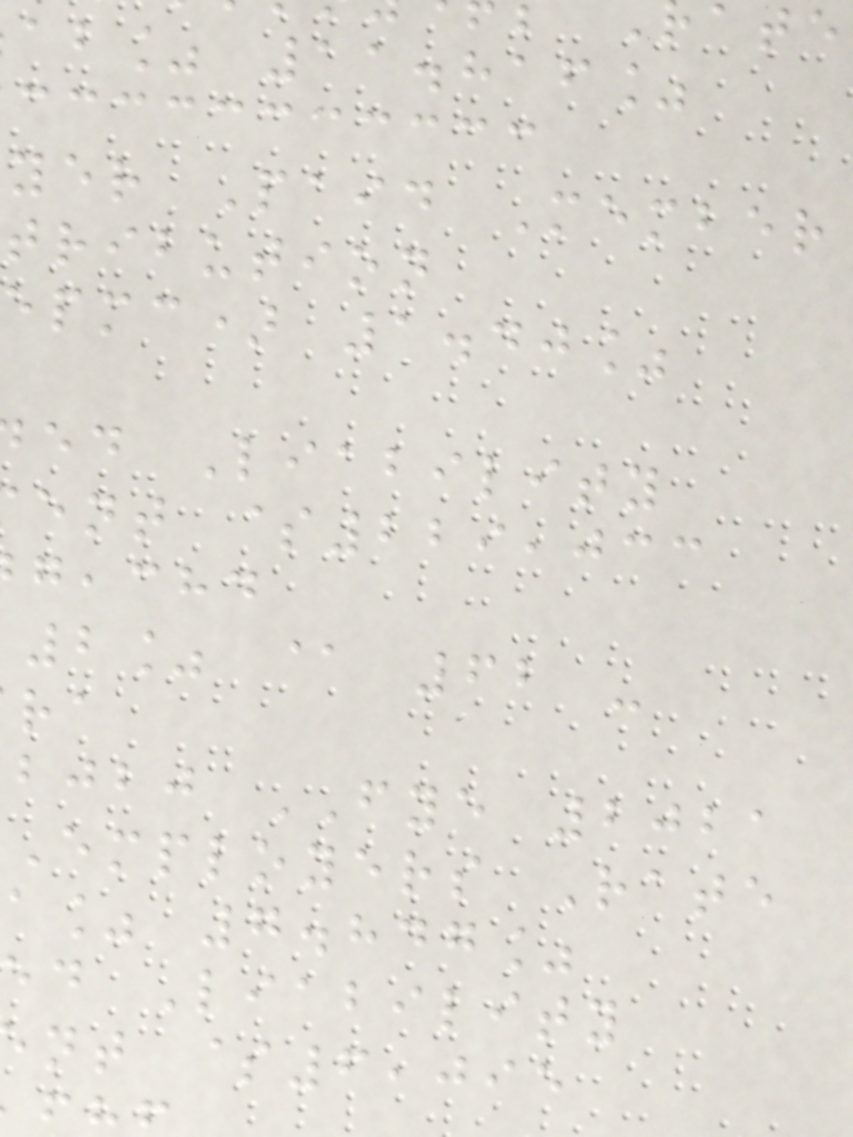ab% 11.816%
yer Paid Member
tribution
epmc) 1.40%
ed Liability
ent $229,033
,chd
2% @ 62 -
bjbj FYE 2021
Employers Rate
a% 7.847%
ed Liability
nt $6,095
